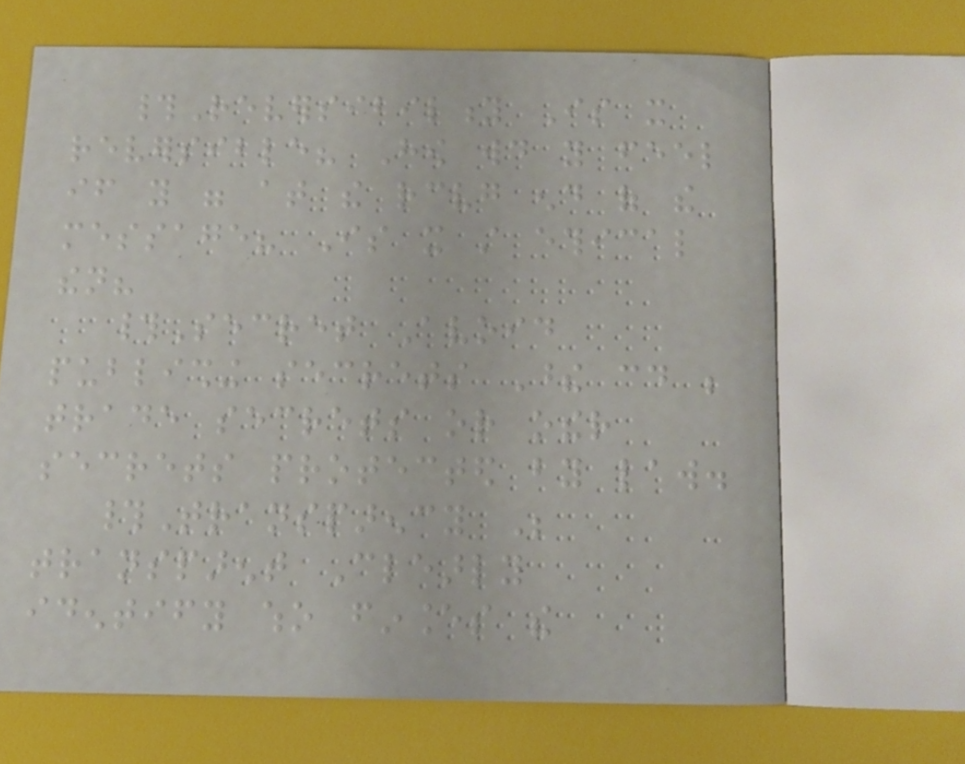#Reversibility Is it
reversible? How would you feel
if you were at the receiving end of the
message? Is it still ethical
then?
#Secret Avoid
publishing secrets These could be
trade secrets or other
secrets protected by law.
#Transparency Be
transparent Clearly
identify who finances the
